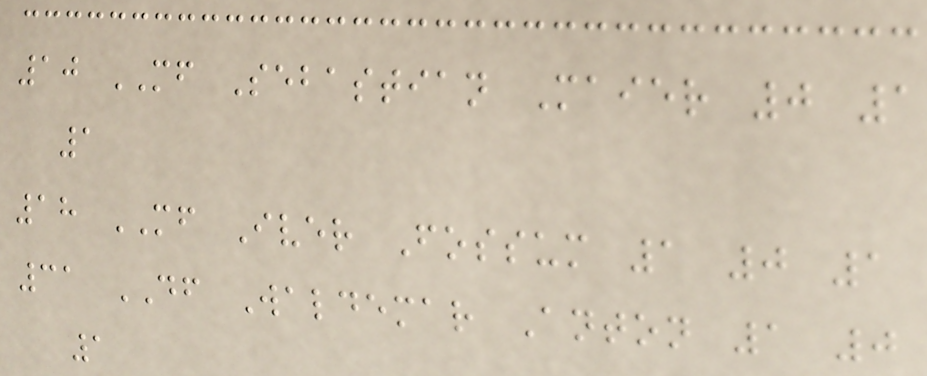10 MF Sebastian Maier 0 1
1
18 MF Iver Fossum 1 0 1
31 DF Waldemar Anton 1 0
1
